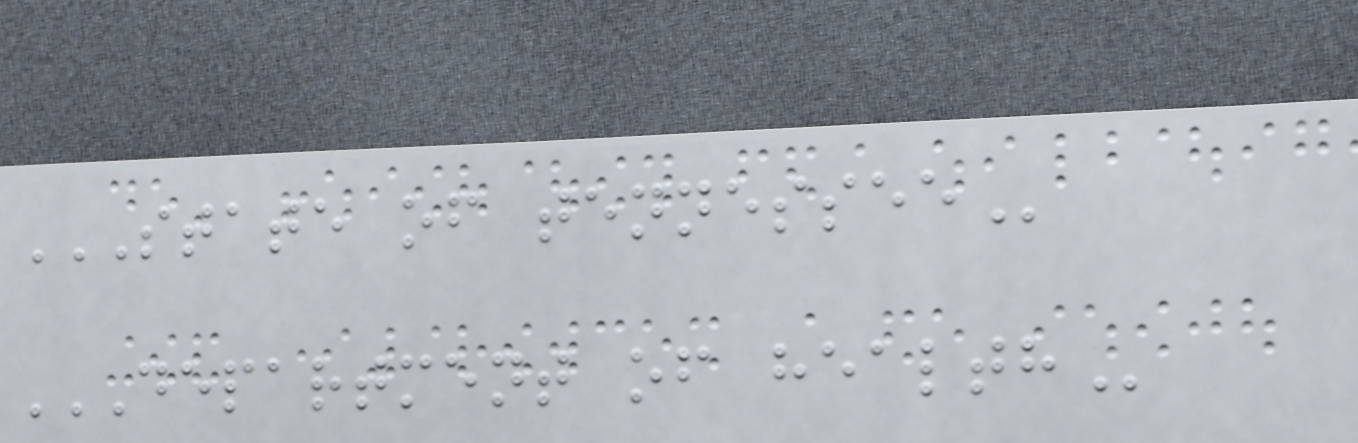STATE OF TENNESSEE
DEPARTMENT OF HEALTH
